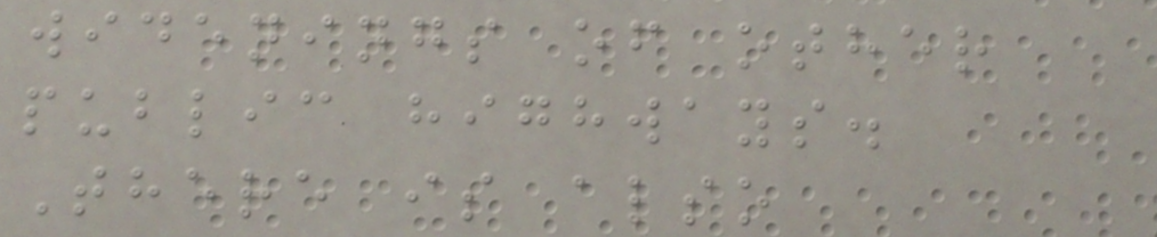widenings of other
public highways.
There is also
